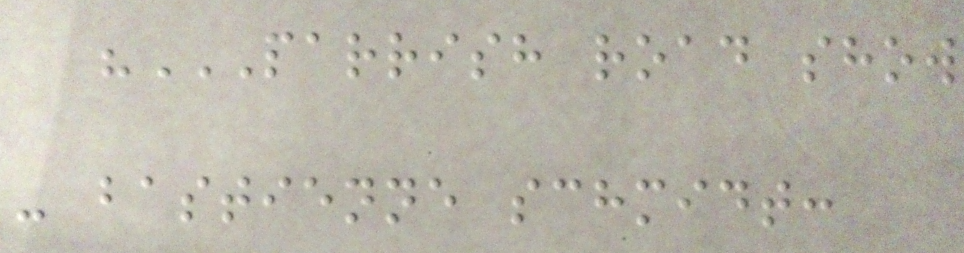"PARRISH ROAD SHOW
- BASTIENNE SCHMIDT:
